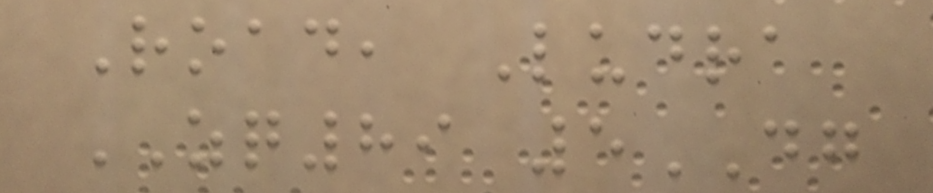Road, Ludra
ZQ89 5DG
